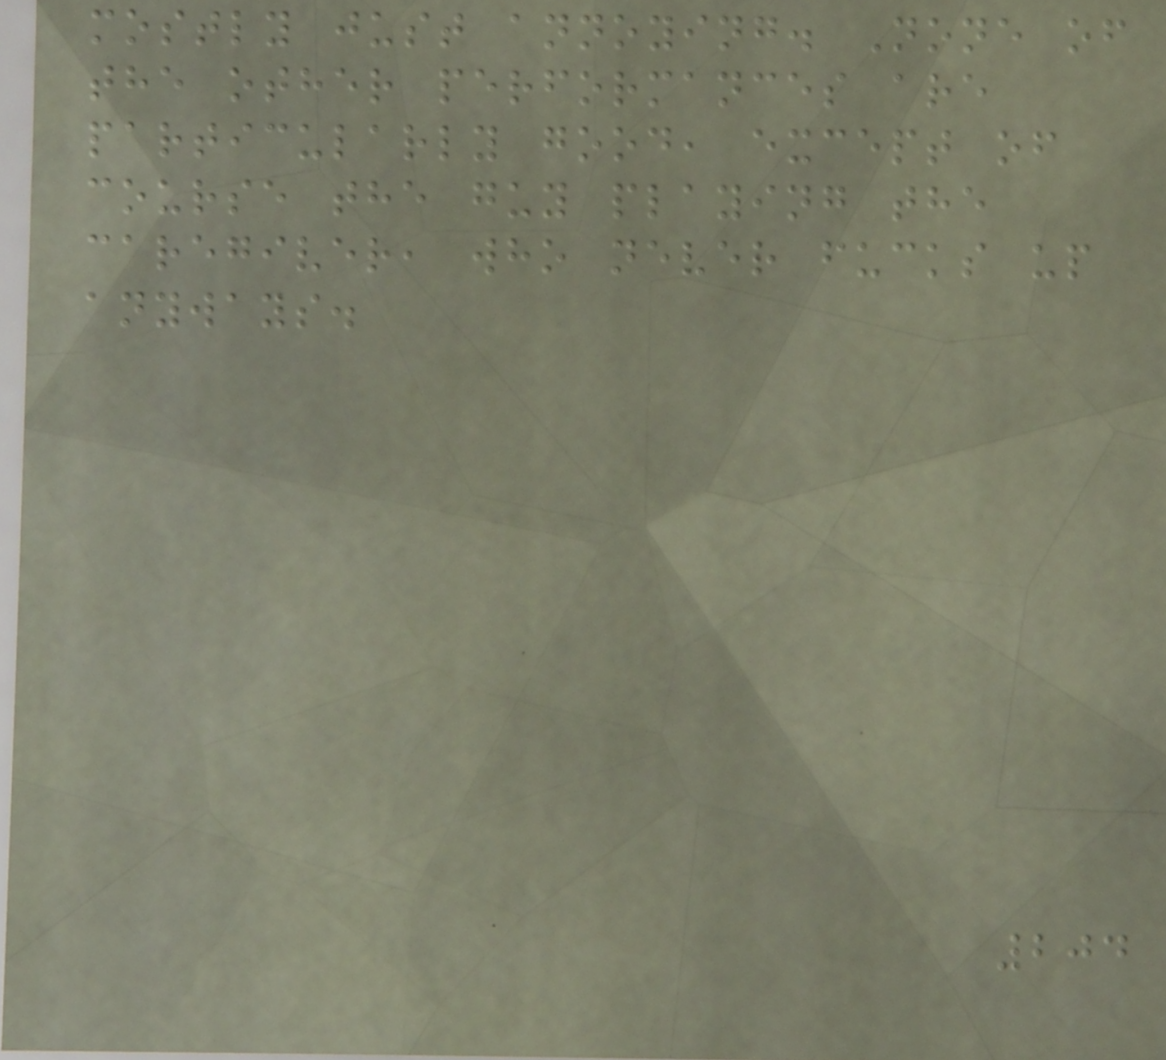mostly just annoying. None of
the other performances are
particularly good, except of
course the guy playing the
caregiver, who never fucks up
anyways.
204
